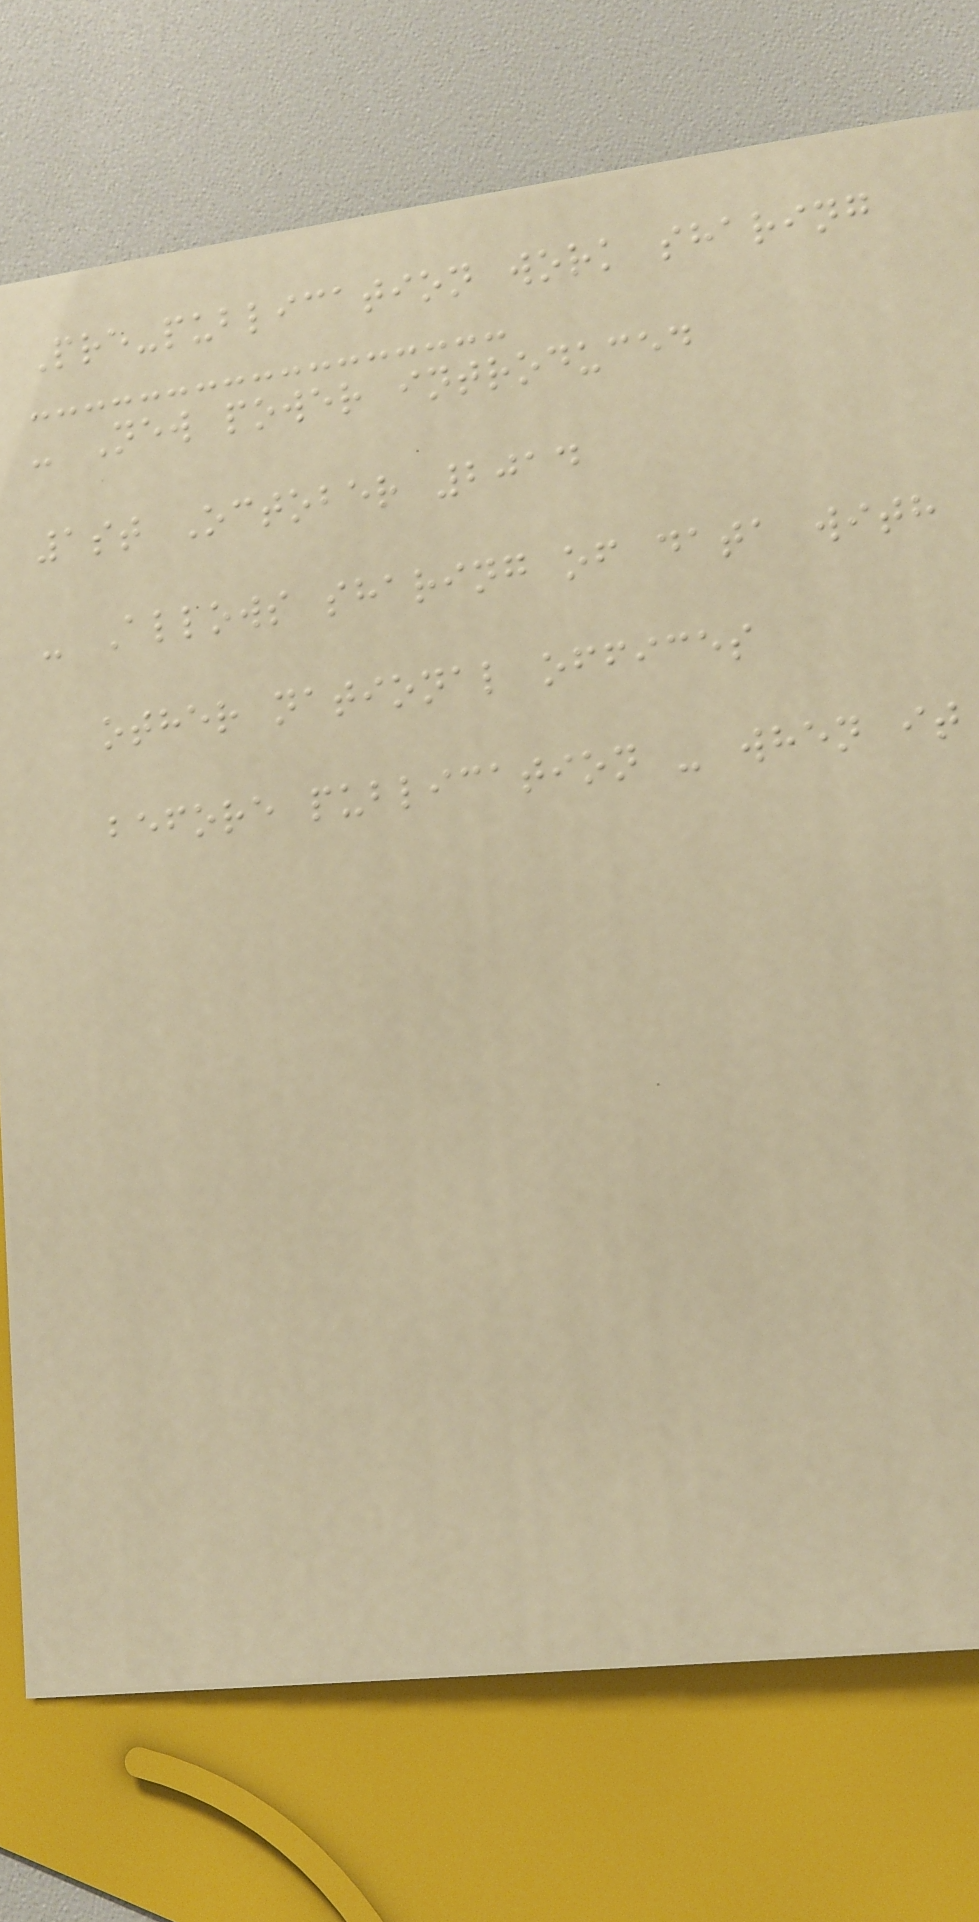Pre-publication work sharing
- New power introduced
1st October 2014
- Allows sharing of data with
other national offices
before publication - when it
